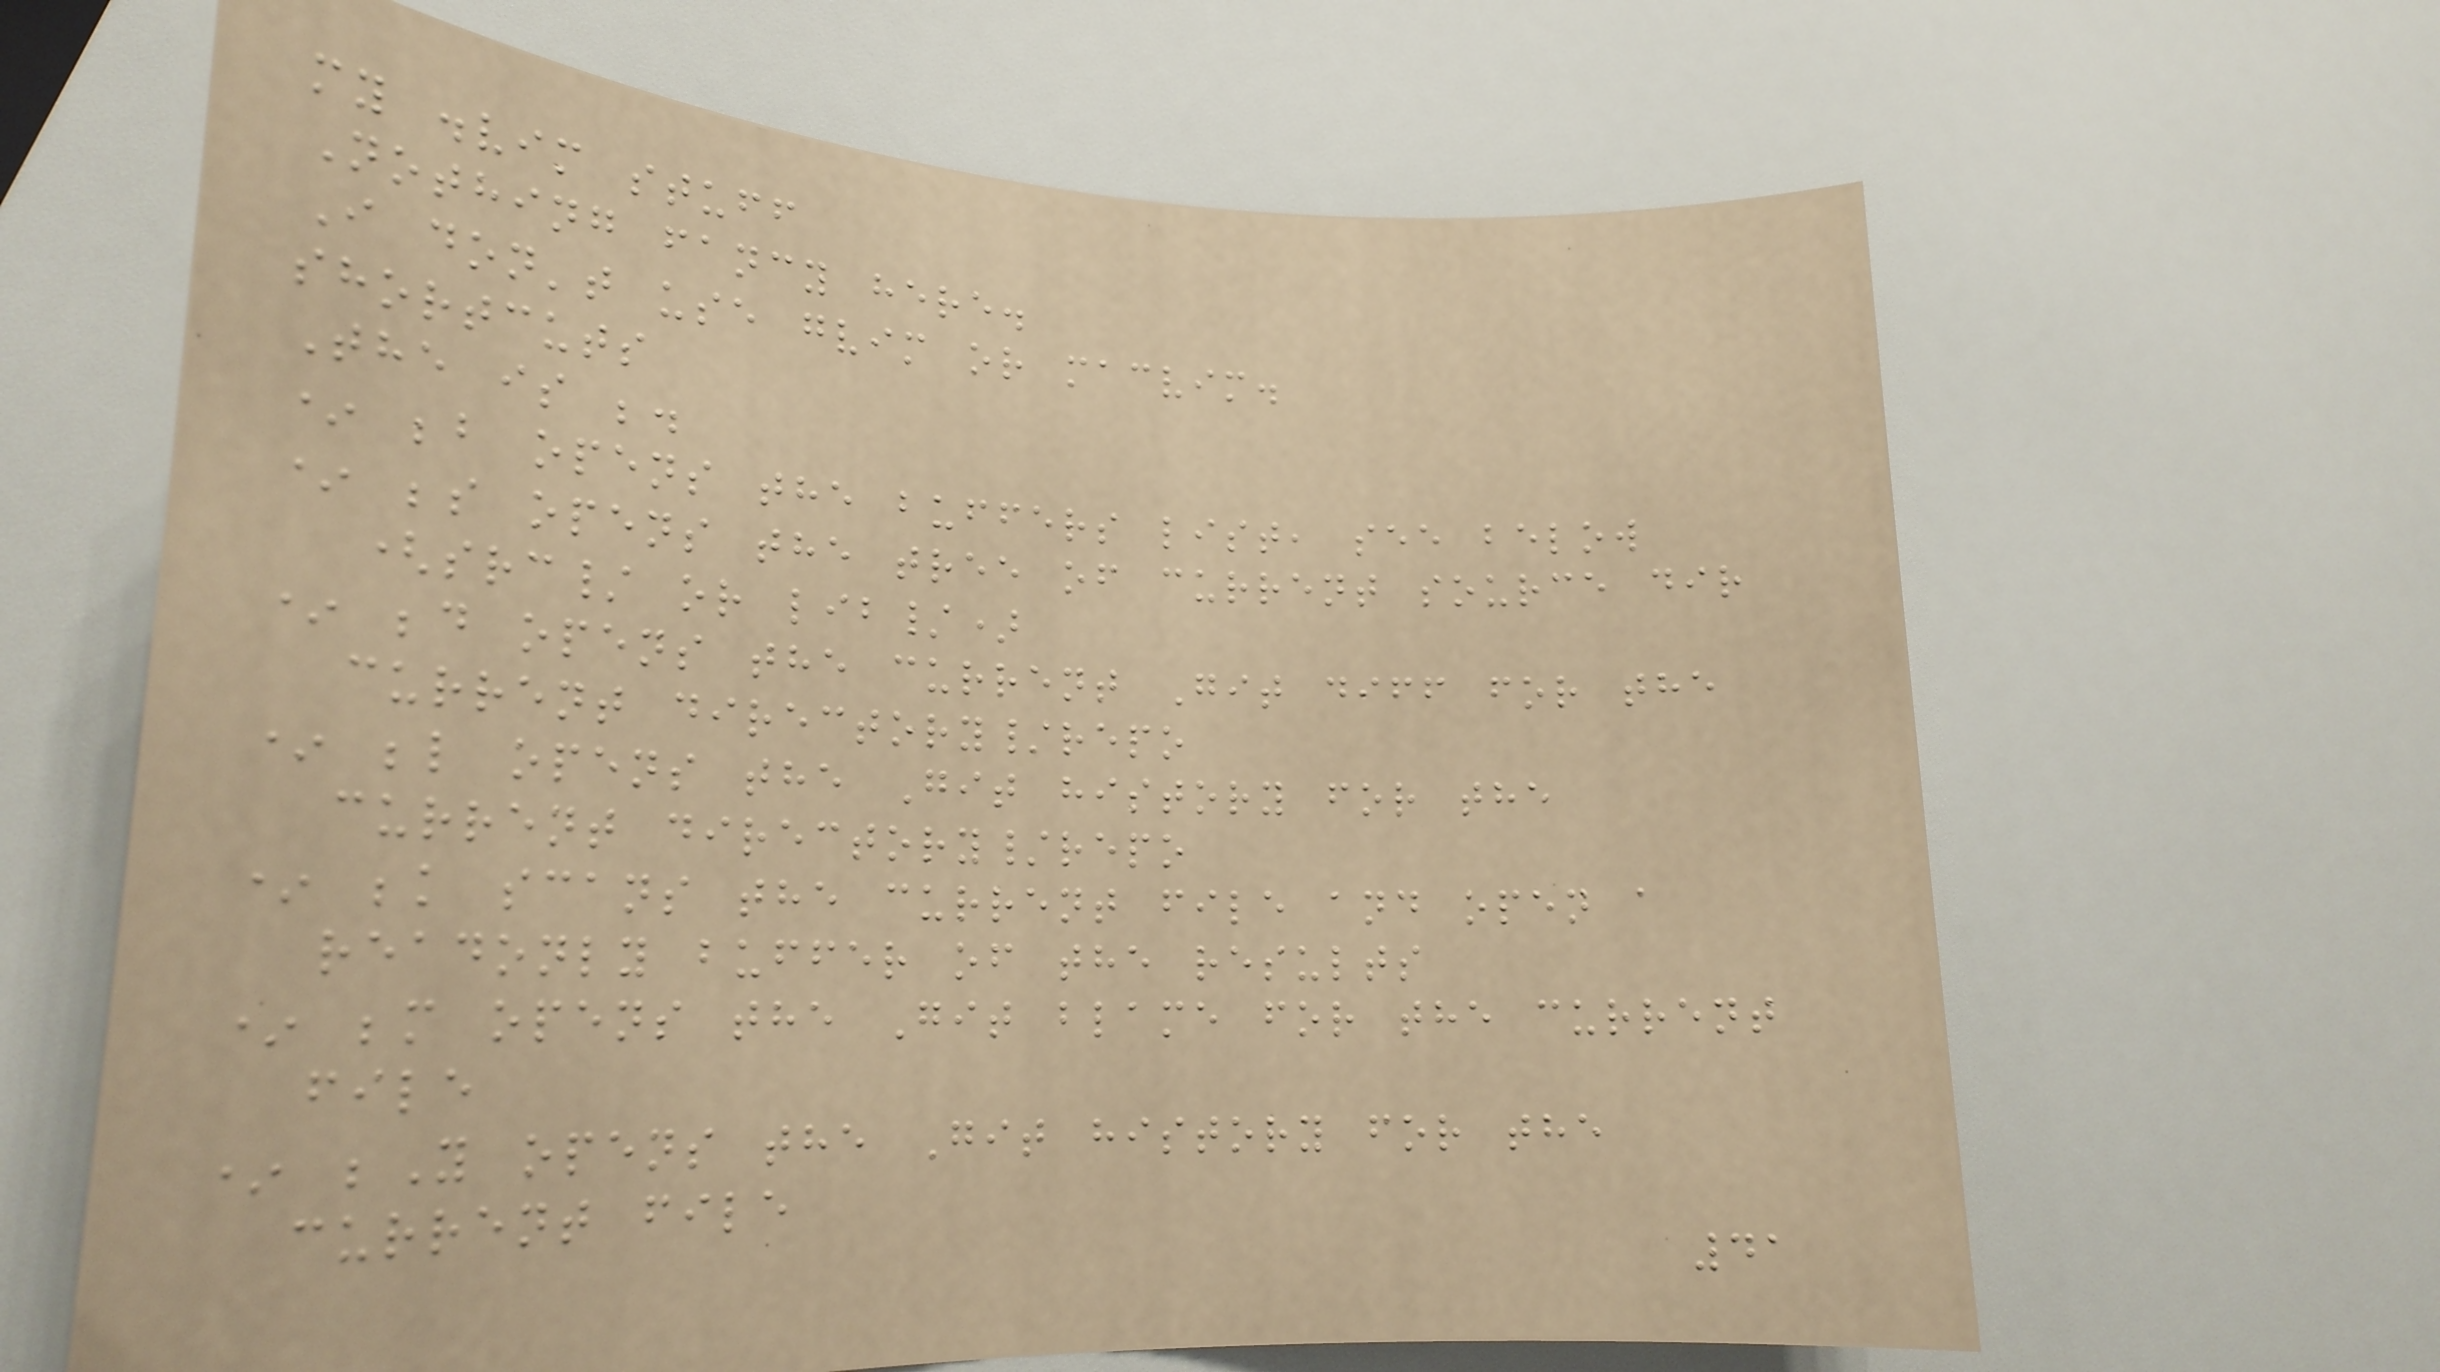my .vim stuff
Nothing fancy here.
I don't use gvim or macvim.
shortcuts
The is ;.
* ;b opens the buffers list, see below
* ;s opens the tree of current source dir
(src/ or lib/)
* ;d opens the current Git diff for the
current directory/repo
* ;l opens the Git history for the
current directory/repo
* ;k scans the current file and open a
readonly buffer of the results
* ;m opens the Git blame for the current
file
* ;Y opens the Git history for the
current file
41
